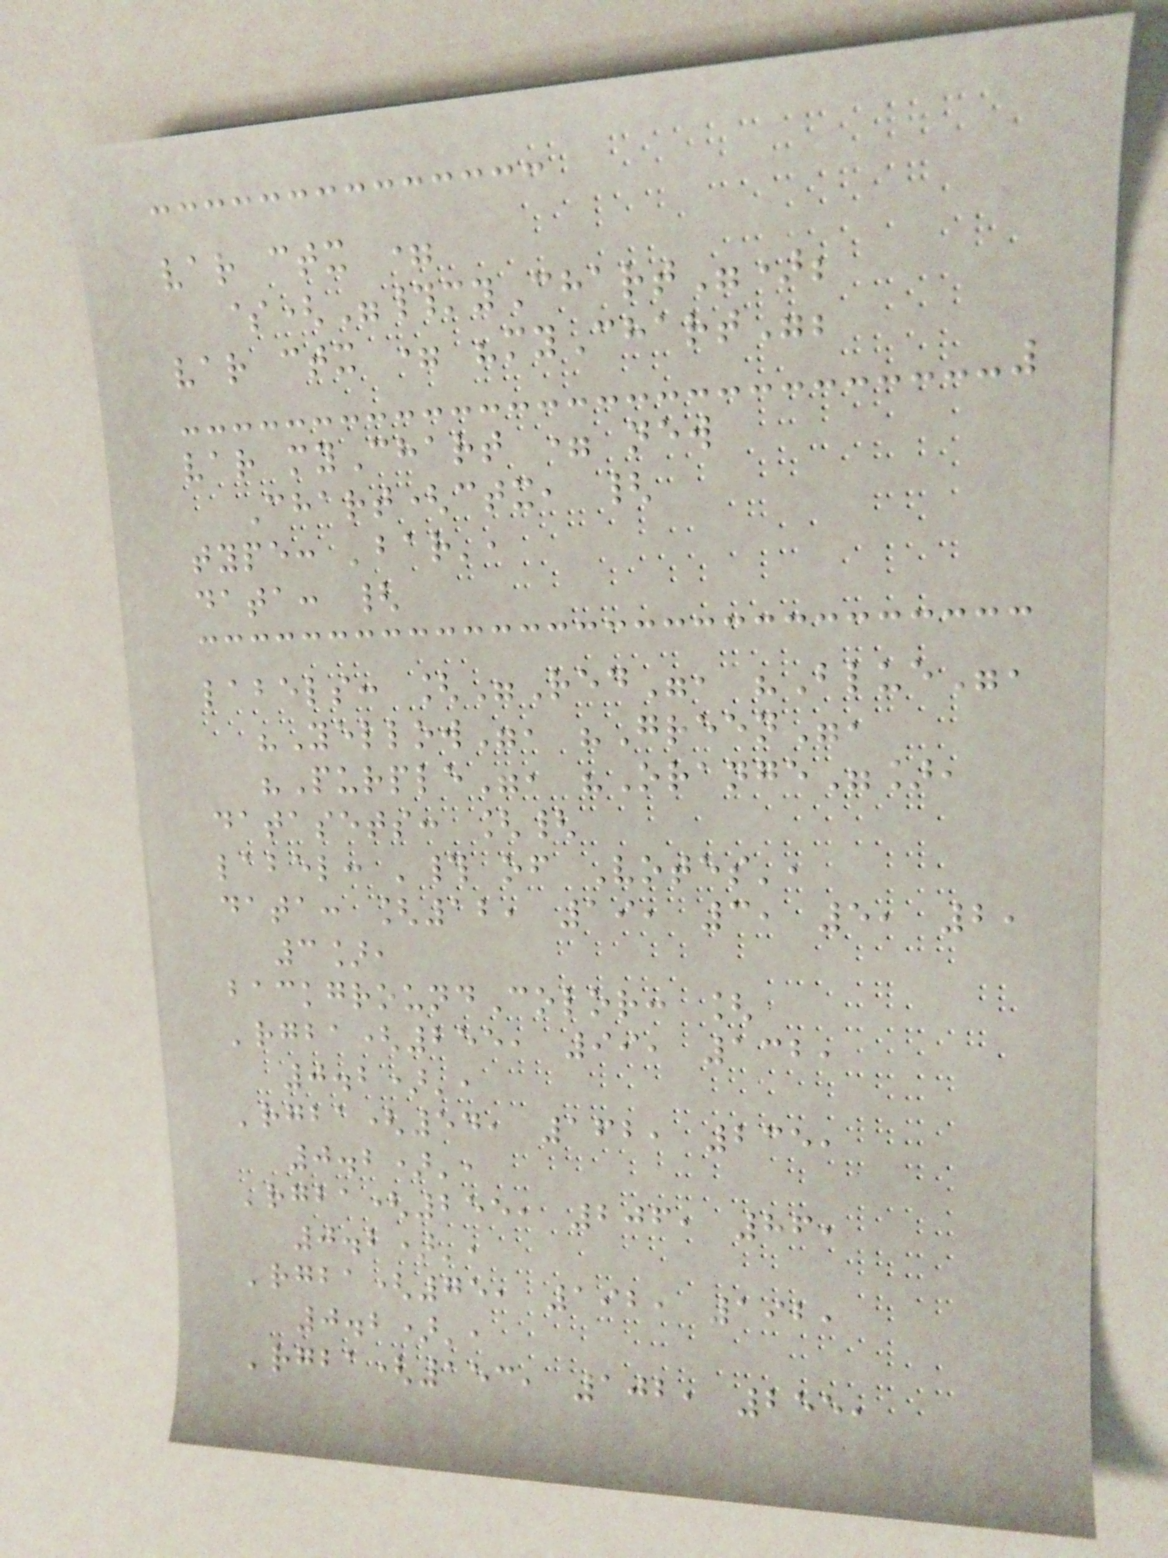var ctx =
$("#myChart");
var ctx = "myChart";
var myChart = new
Chart(ctx, {
type: 'bar',
data: {
labels: ["Red", "Blue",
"Yellow", "Green",
"Purple", "Orange"],
datasets: [{
label: '# of Votes',
data: [12, 19, 3, 5, 2,
3],
backgroundColor: [
'rgba(255, 99, 132,
0.2)',
'rgba(54, 162, 235,
0.2)',
'rgba(255, 206, 86,
0.2)',
'rgba(75, 192, 192,
0.2)',
'rgba(153, 102, 255,
